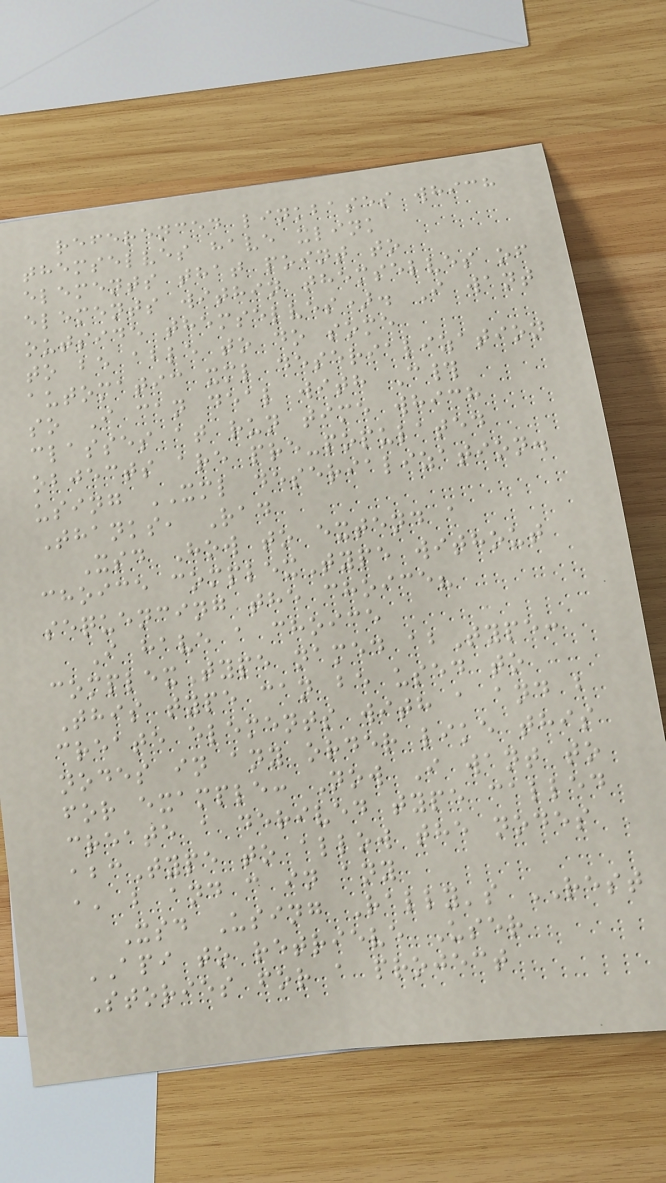referenced linkbases which
themselves have xlink
elements that point to
elements within themselves of
outside themselves). I want
to be able to do some
automatic xml deserialization
so I can deal with C#
classes at run time which
objects are pre-populated
using XML deserialization.
Thanks, Rad
Xsd How to extend a
choice complexType without
sequencing the choice?
I have a choice
complexType named abType:
This type can be used to
create elements with a and b
nodes in any order like this
for example: Now I want to
create a derived type called
abcType to allow the nodes
a, b and c in any
Xsd Using Rally's REST
API to retrieve User
Stories for a project
